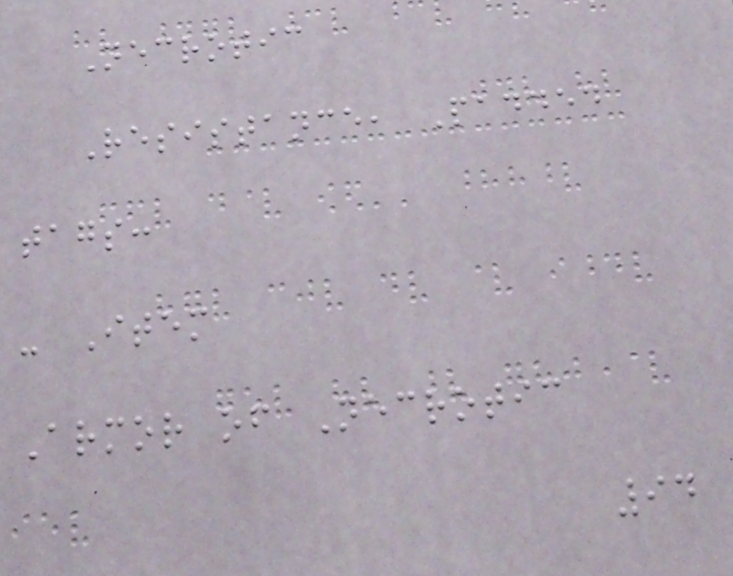Necrotic
Resistance, Padded
tags:
- Item
Armor of Necrotic
94
